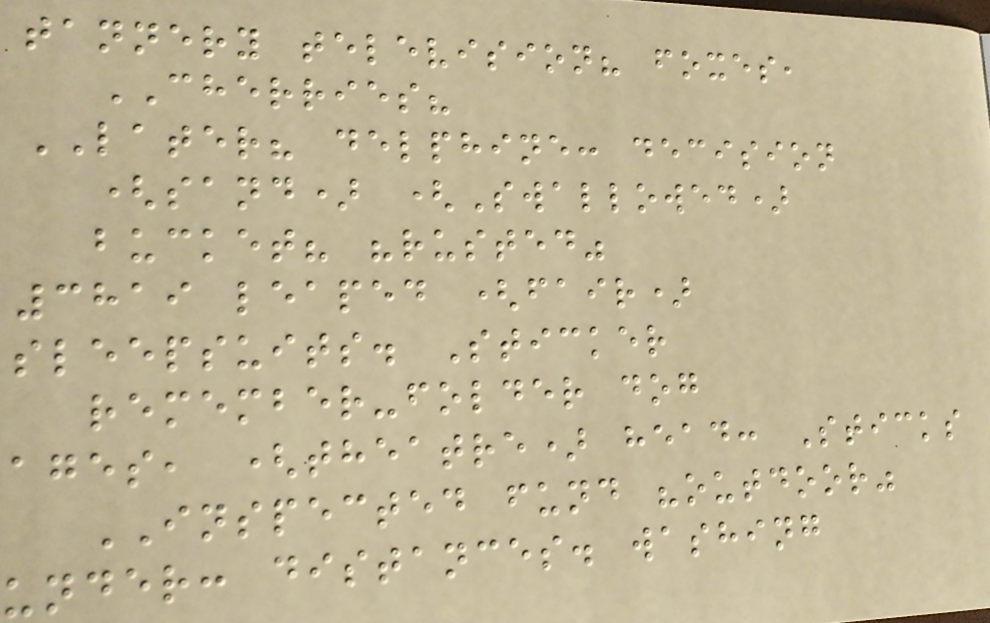tannery television? foxes,
CHERRIES?
LATER? delphine: decision
(sand) (Swallowed)
bucket? "rusted"
3819 leaped (fair)
sleepsuits. Sticker
remember-folder dog
ages, (theatre) head: Sticks
INSPECTED fund "outdoor"
under: distances. washing
